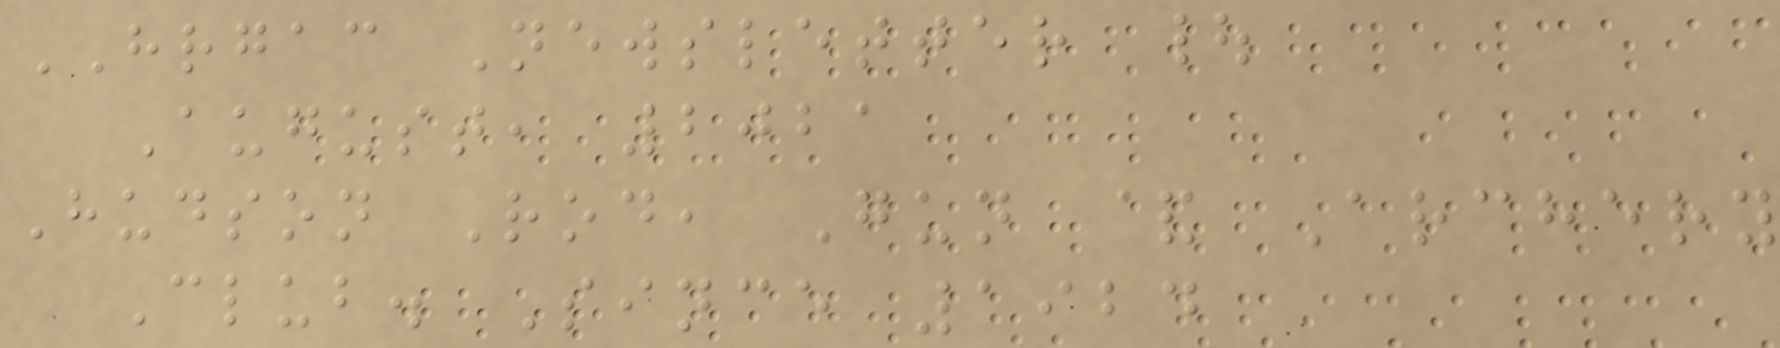HRGAC Newsletter |
August, 2021
Hudson Rod, Gun & Archery
Club. Since 1924
